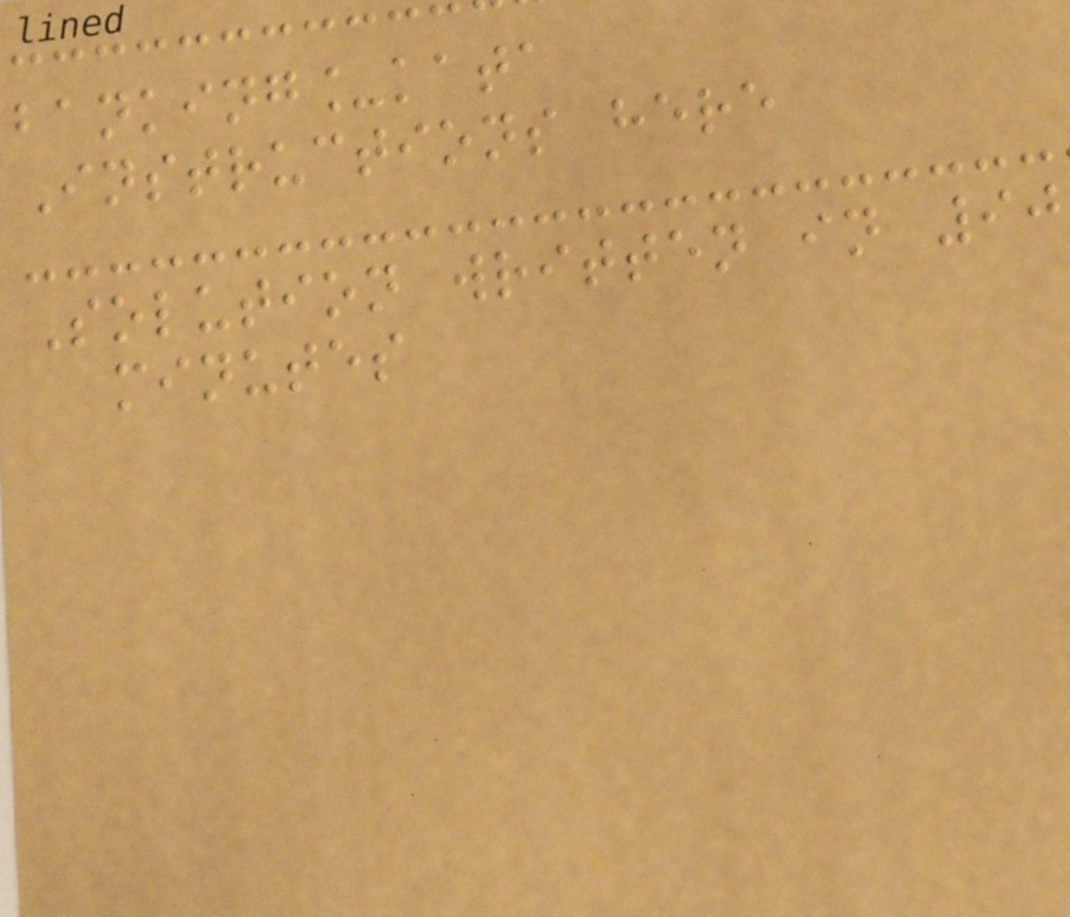banking_kata
Instructions here
Solution written in 90
minutes
